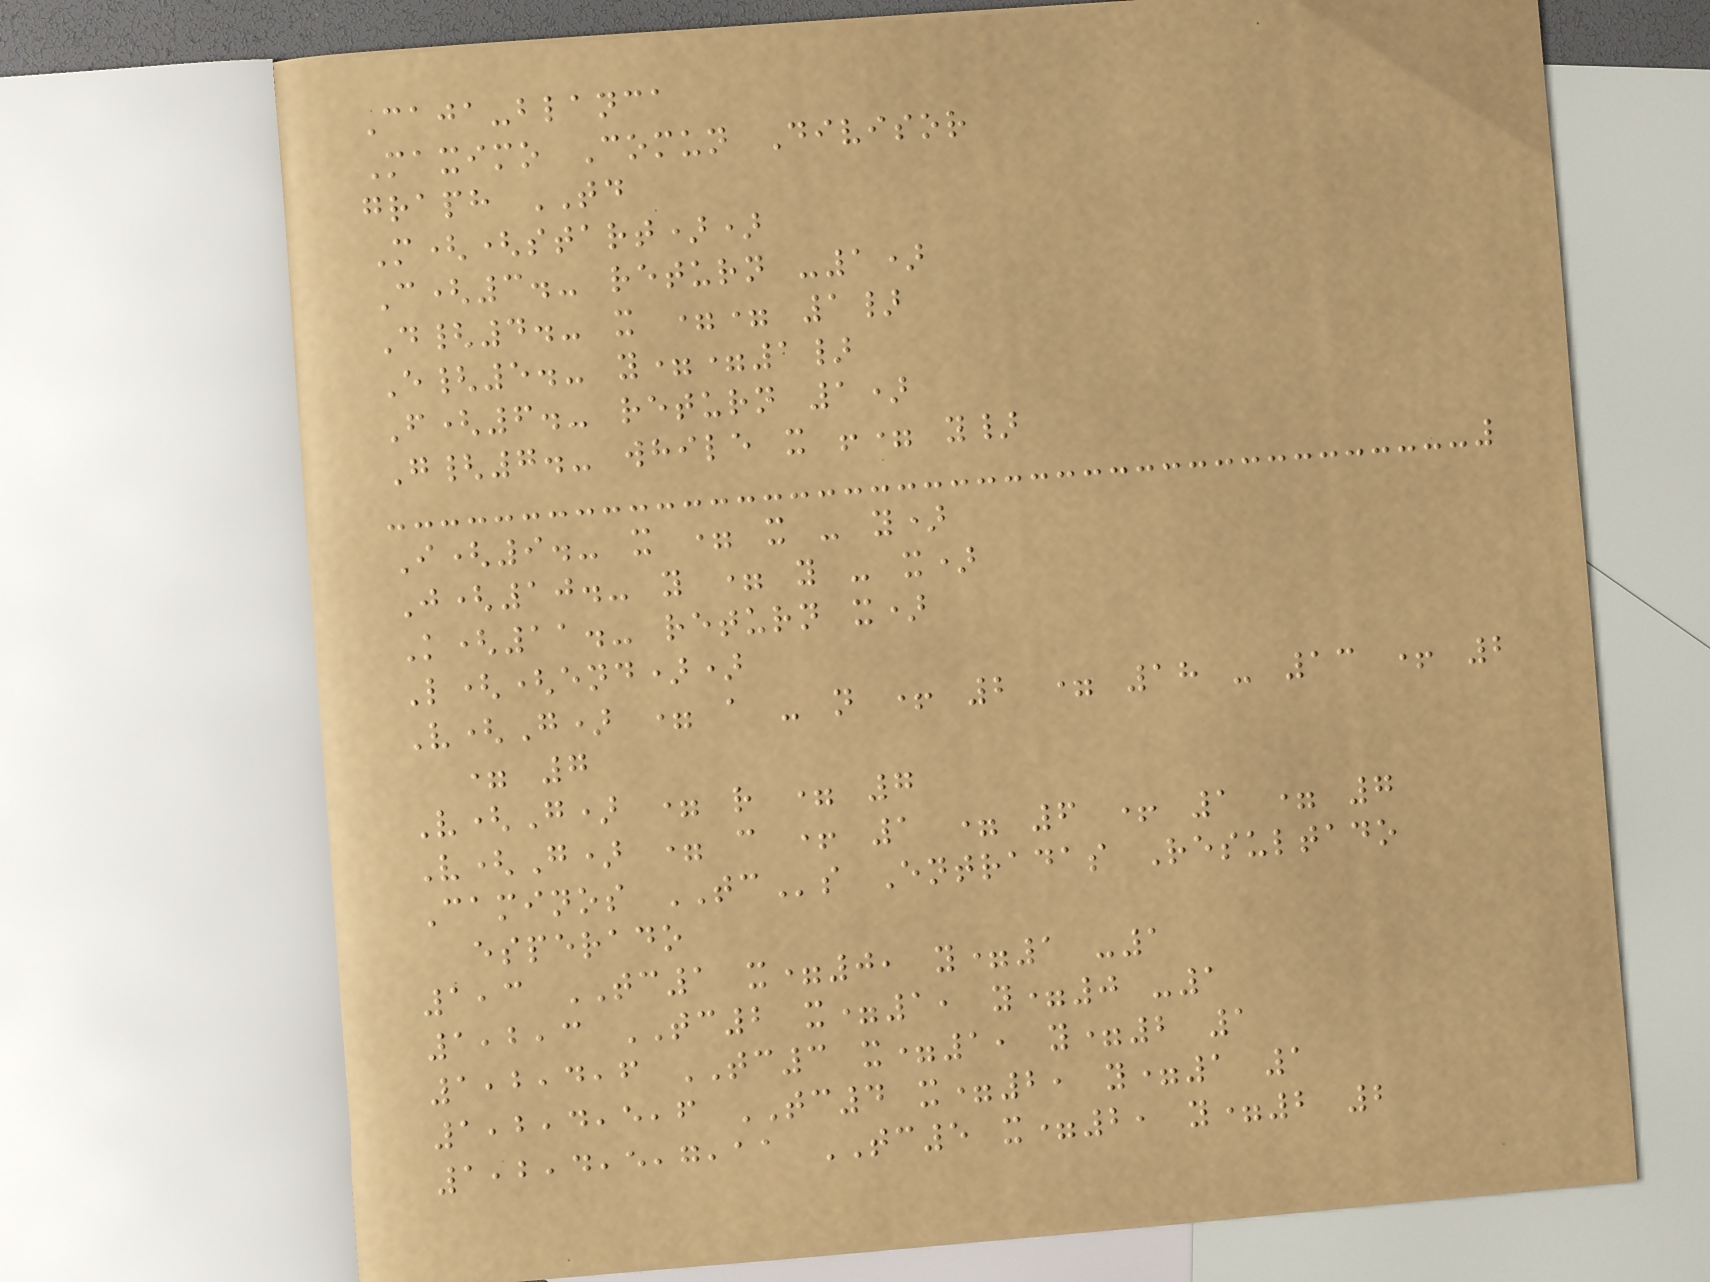Caja-blanca
Maximo Comun Divisor
graph TD
M((start))
C(3.- return -1)
D{4.- x == 1}
E{5.- y==1}
F(6.- return 1)
G{7.- while x != y}
I(9.- x = x - y)
J(10.- y = y - x)
K(11.- return x)
L((end))
V(G) = a - n + 2 = 18 - 13 + 2
= 7
V(G) = r = 7
V(G) = c + 1 = 6 + 1 = 7
Caminos TCs Entradas Resultado
esperado
1,3 TC1 x=0, y=1 -1
1,2,3 TC2 x=1, y=0 -1
1,2,4,6 TC3 x=1, y=2 1
1,2,4,5,6 TC4 x=2, y=1 1
1,2,4,5,7,11 TC5 x=2, y=2 2
